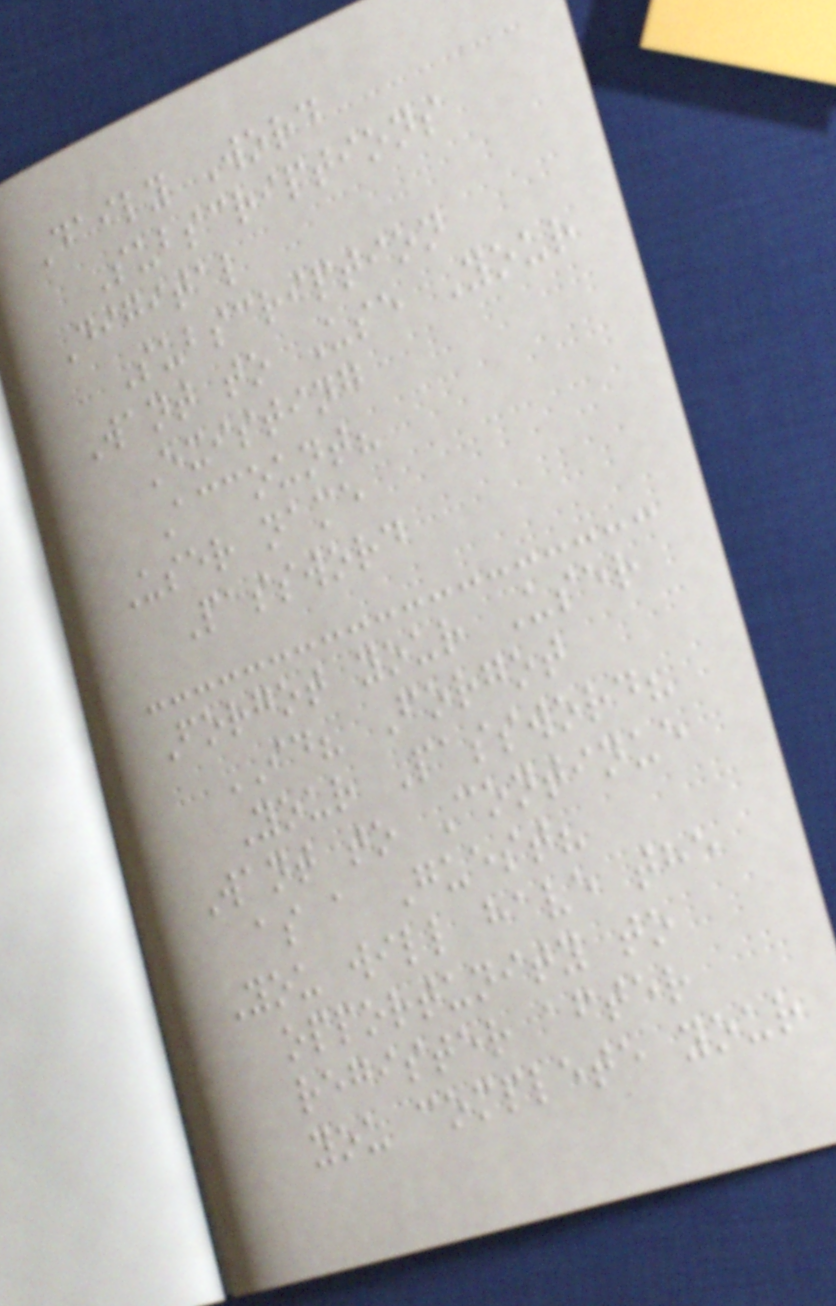Daily Word
Subscriptions
Digital
Subscription
Want to Use Your
Existing
Account?
User name
Password
Forgot your User
ID? Forgot
Your Password?
Want to Continue
as a Guest?
You will have the
opportunity to
register after
you complete your
